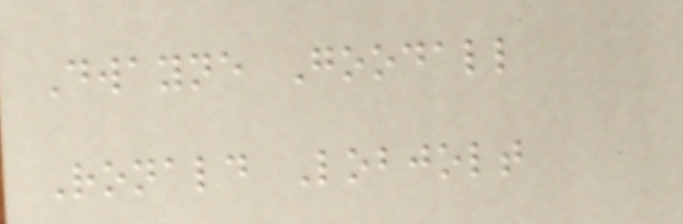Dwayne Goodall
Ronald Lobjolt
